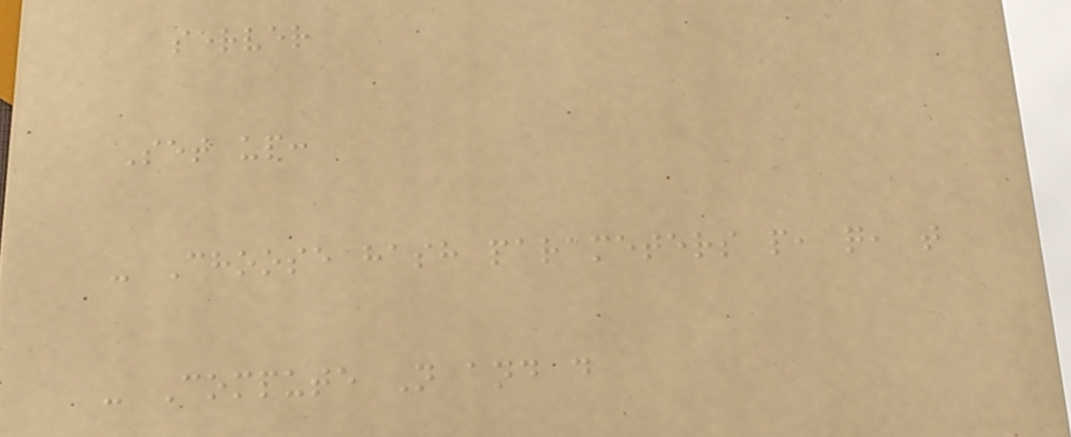server
Set up:
- Choose hash parameters p, q, t
- Compute N and d
